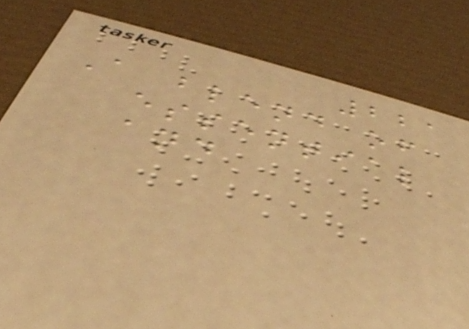221
A blend of
essential
and
